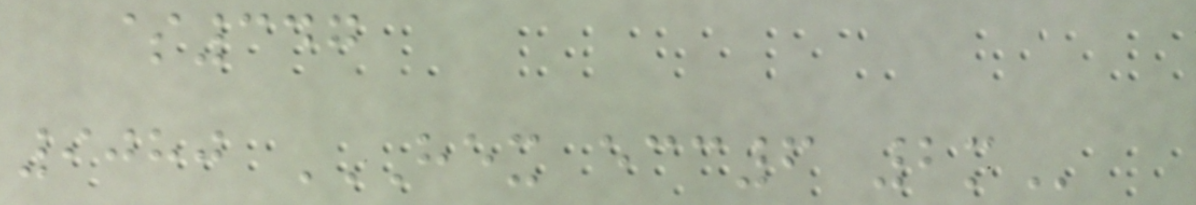$347
9080 HEX ECC6 2M
